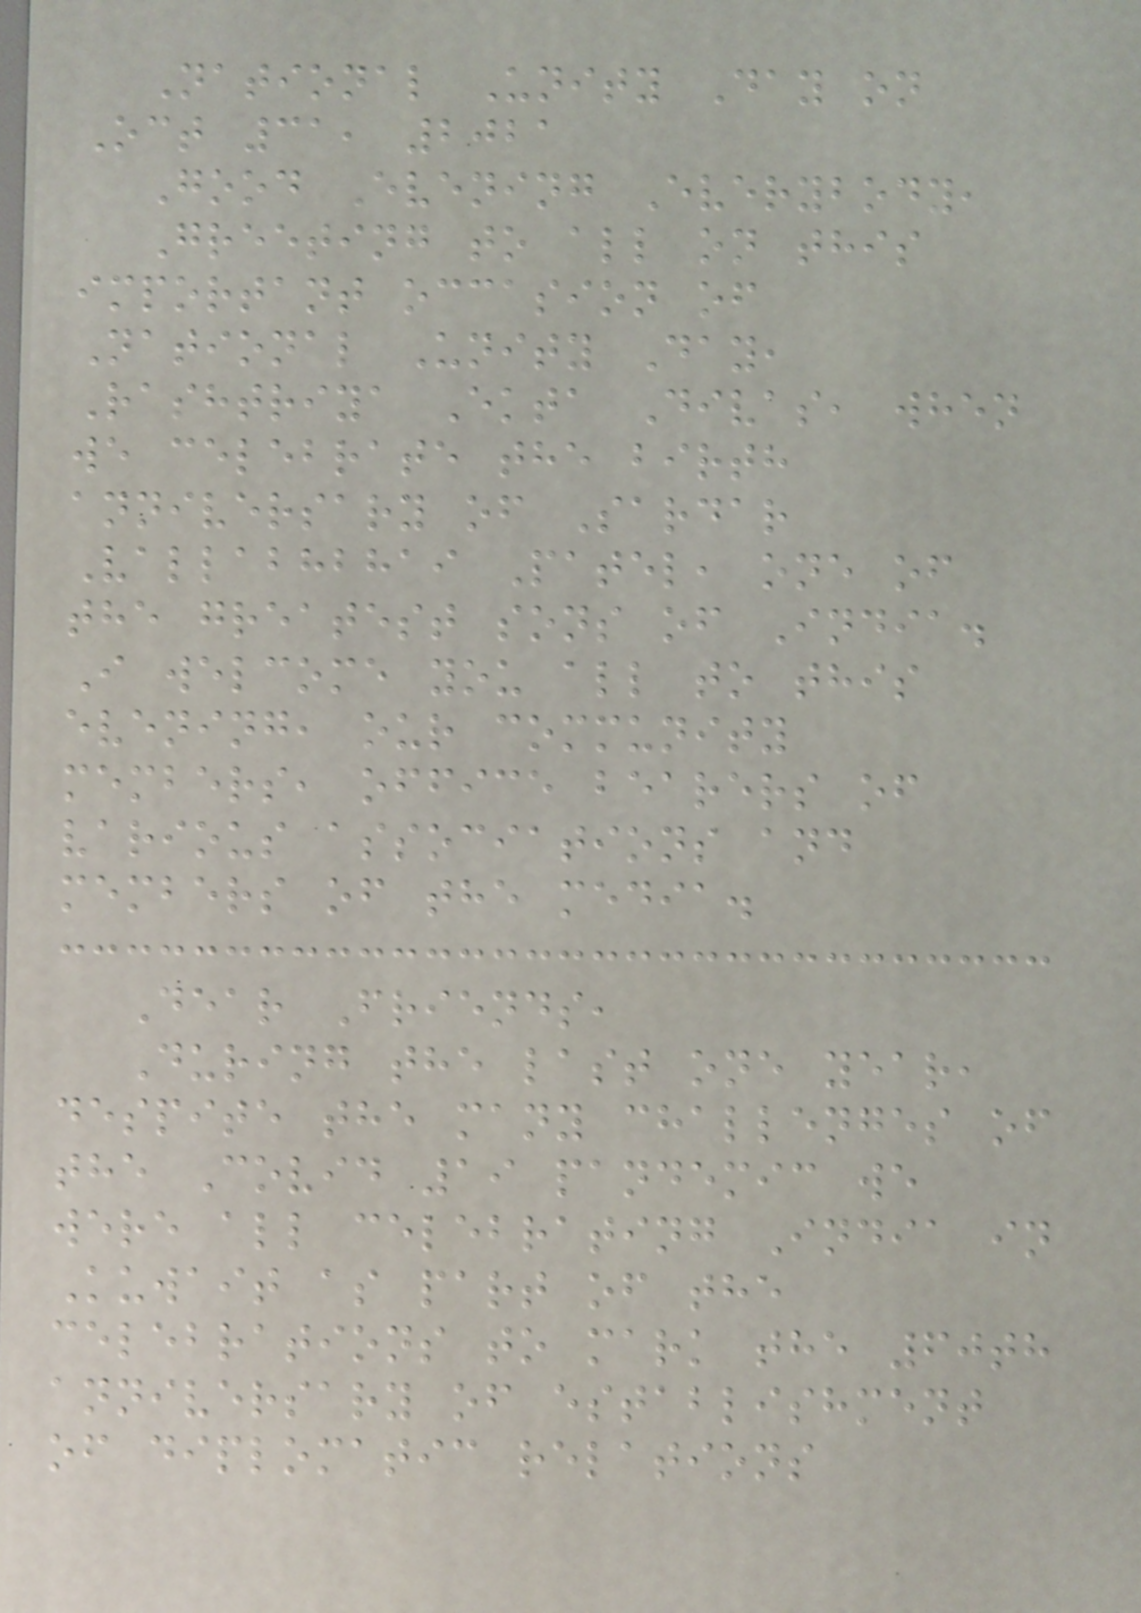National Unity Day on
Oct 31, 2021
Good Evening Everybody,
Greeting to all on this
important occasion of
National Unity Day,
Rashtriya Ekta Divas, when
we celebrate the birth
anniversary of Sardar
Vallabhbhai Patel, one of
the greatest sons of India.
I welcome you all to this
evening, our community
members, office bearers of
various associations and
members of the media.
Dear Friends,
During the last one year,
despite the many challenges of
the Covid 19 pandemic we
were all celebrating India in
Kuwait as part of the
celebrations to mark the 60th
anniversary of establishment
of diplomatic relations
